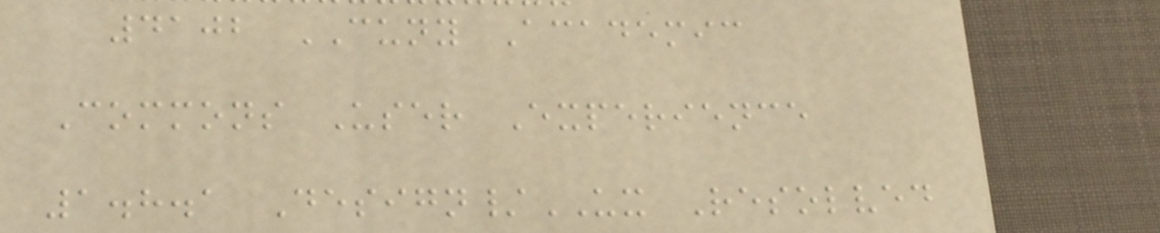4102 CUNY Academic
Commons User Experience
1.8.1 Design/UX Resolved
